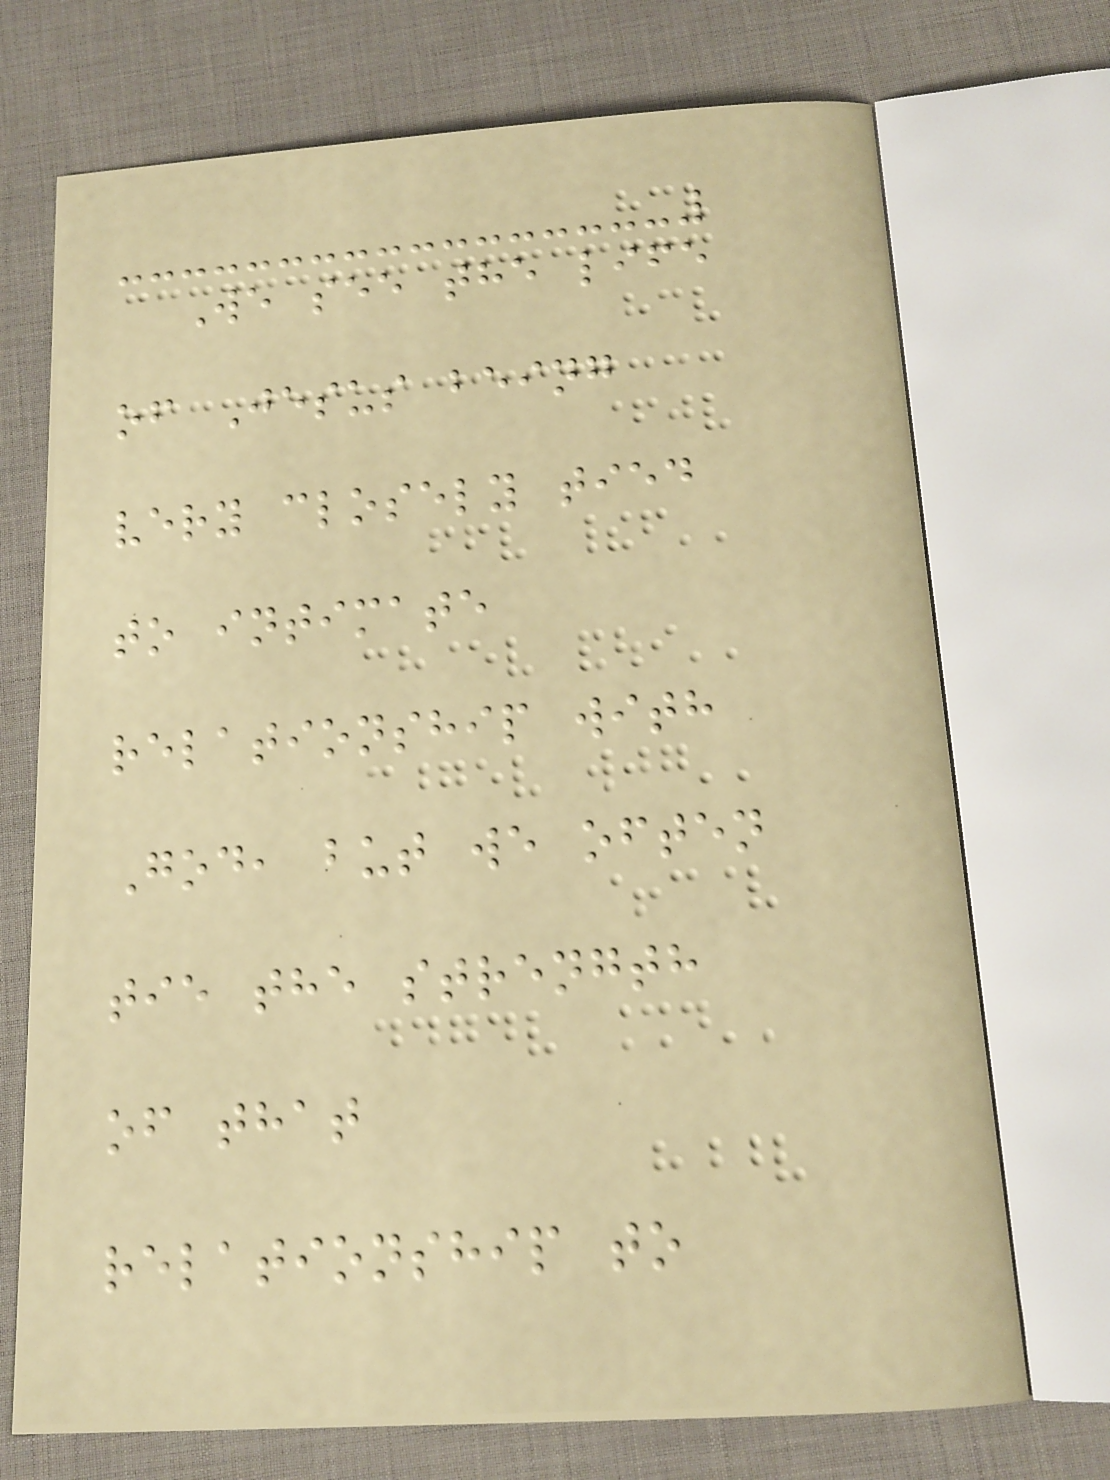We see the life
of Jesus being
very closely tied
to intimate
relationship with
God, but we often
tie the strength
of that
relationship to
